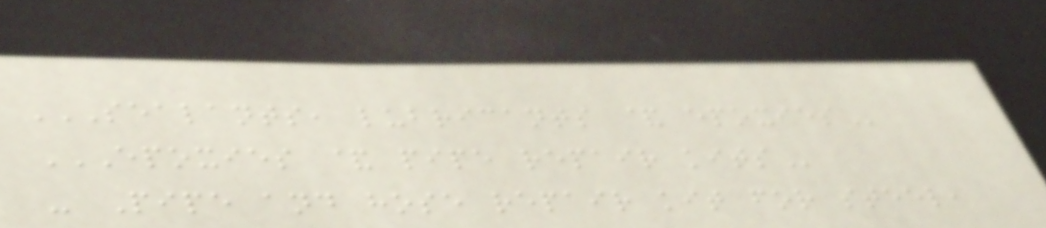SEALANTS, LUBRICANTS & EPOXIES
EPOXIES & PIPE REPAIR KITS
- Pipe and hose repair kit for steel,
